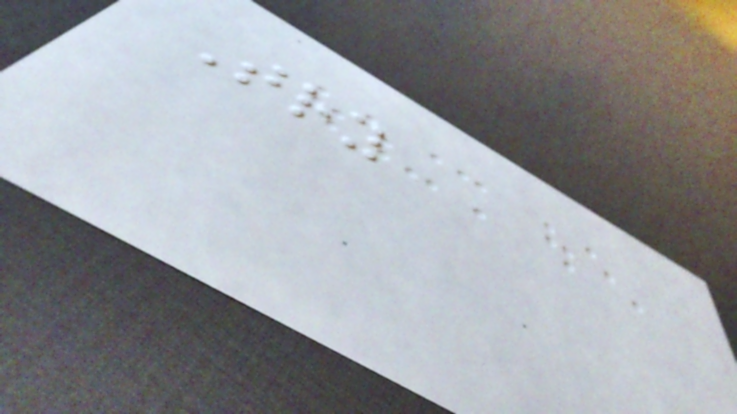Try
